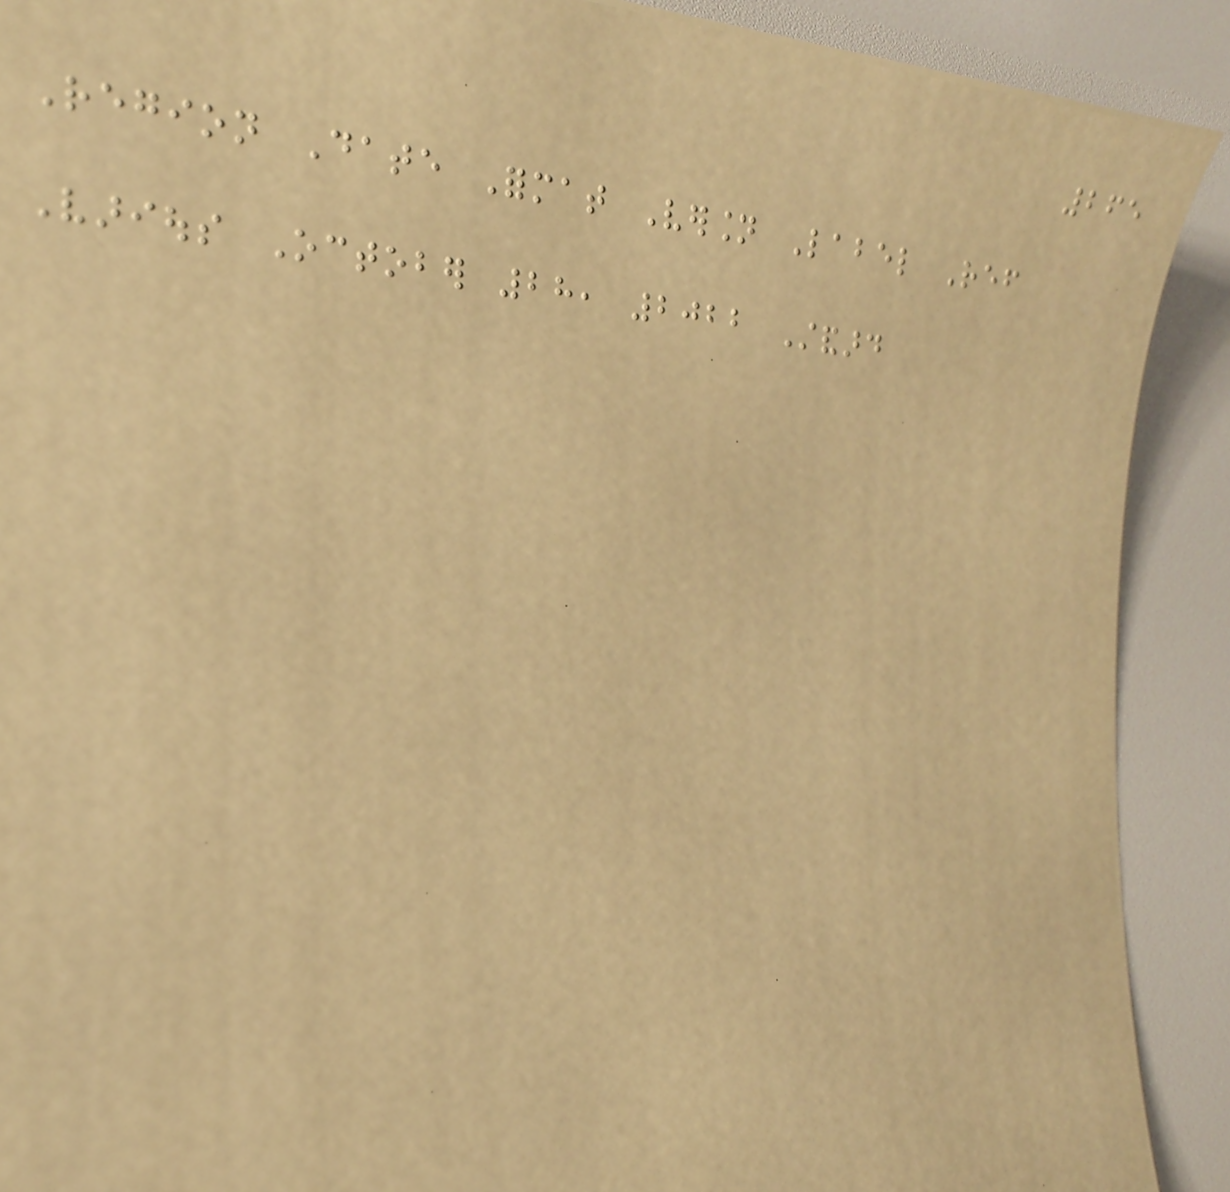265
Region Date Format Version Label Ref
Various October 28, 2022 Standard
